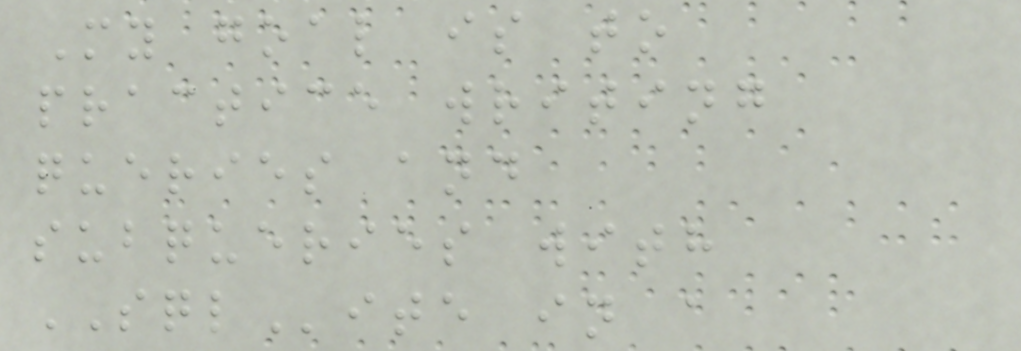My goal is to
practice writing
queries and
subqueries with
SQLite in a
